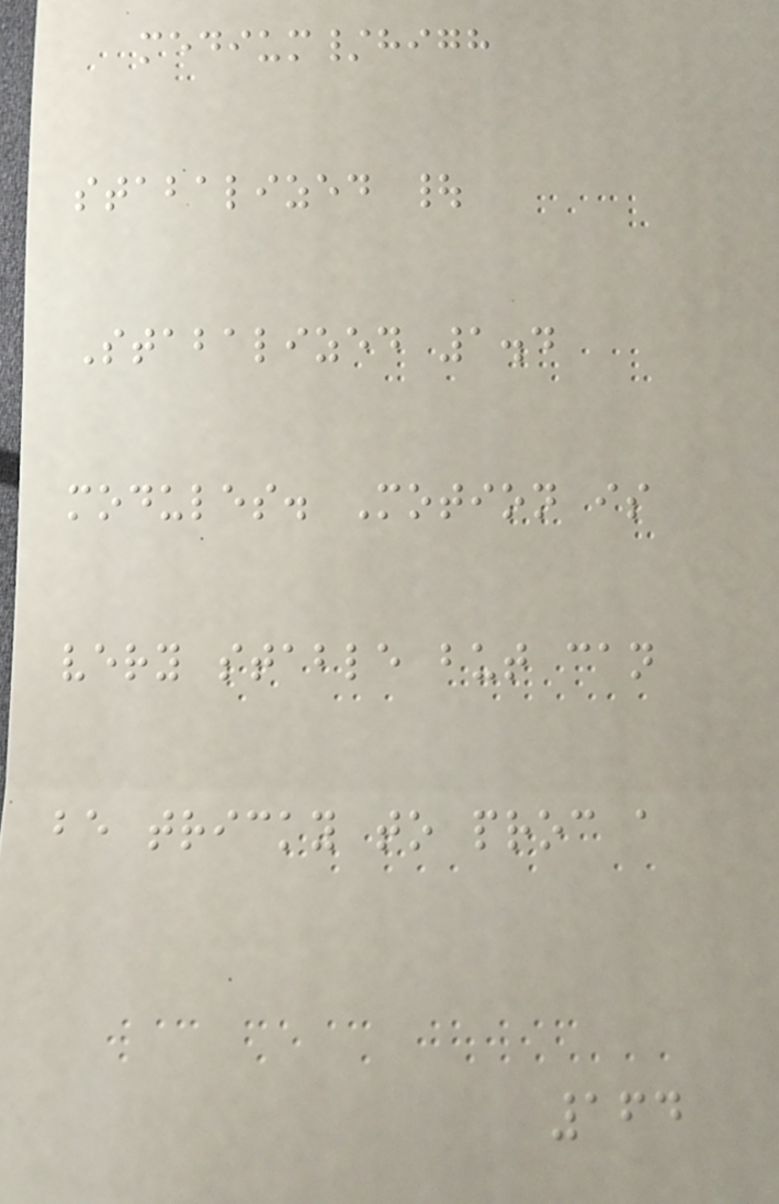medium/high
stabalized |
Stabalized 1.4
modules. Motion is
very stable but can
be tricky to proc a
164
